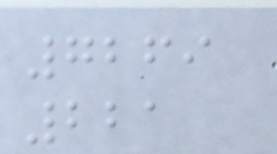7269
221
